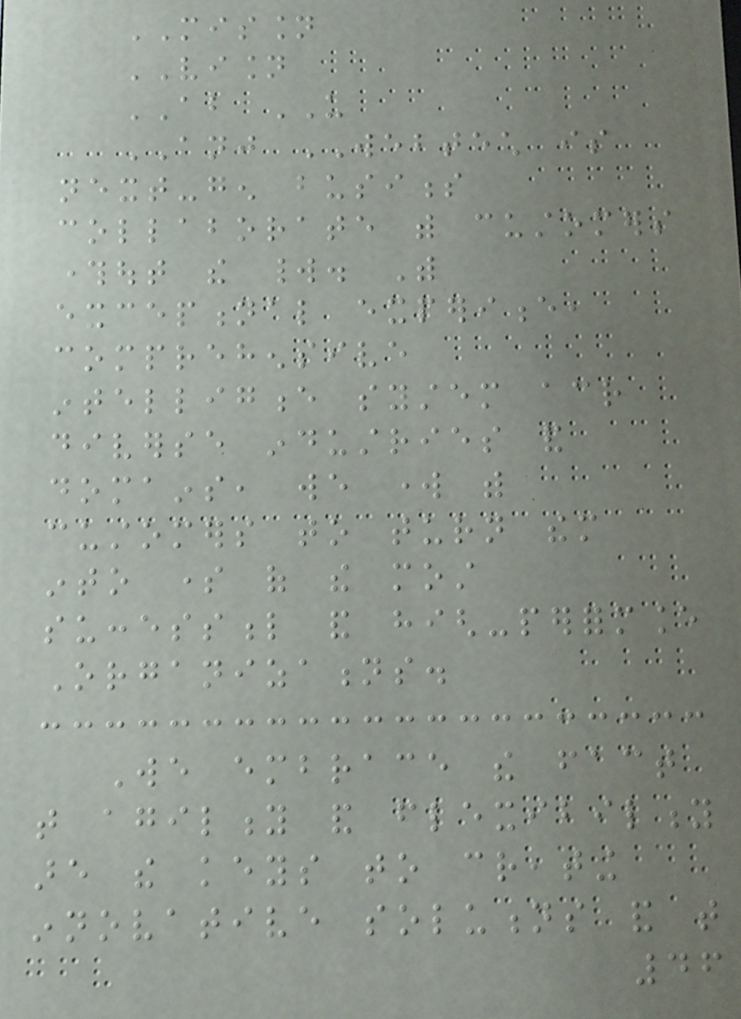MISSION
VISION
ABOUT US
ANJ WEBTECH is
next-gen business
collaborate with customers
throughout the world. With
exceptional experience,
comprehensive
intelligence system across
diverse industries and
domains, we work with
customers to turn them
into some of the most
successful and high-performance
Organizations.
We embrace the fact
that agility and flexibility
are the keys to creating
innovative solutions and that
46
